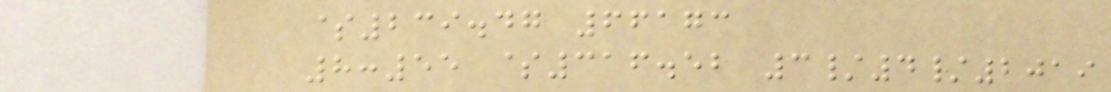$239.47 66173
8:55 $316.52 3/4/2019
